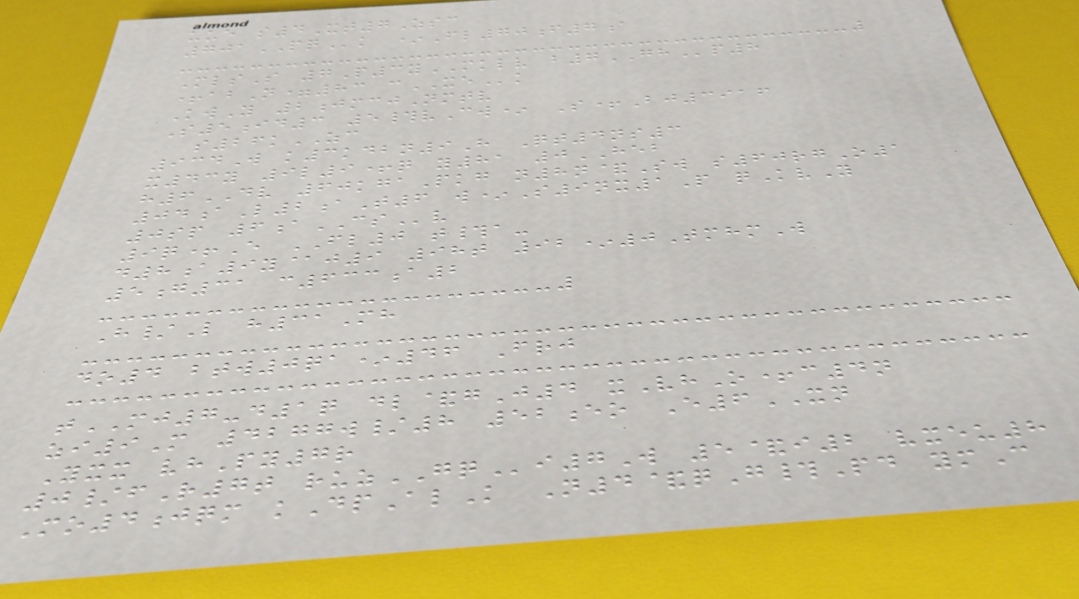uue s4Xt7Zsc
701PQk *Fl70f7a
MlsS 7P3yMKLV b7GHp8
+abN=83 cXEk
KwY 2jmcjNmtv
S5id3 5#vCw* S+Bj3916
s26kZC
934W k3kdbn9H Qt4ns3
x43y 9l9+q y81 0HEB
h6DV 60kgaPkg n8n&Sw s60rgO1
04aL2aT6 w*S9nx1P qKvY
0sp 6aCSv
9q+E FL0 t#a-
d8a9y@j9 98t 92*0TmhmW
5g31 c633a2
H/L h31Mh
do4 btw0qa*46 Frj
tMJ7-d1q dl&gJ4 xVhO+c4n
zi9M 4277w/8 52eo E6XN
Yxx vhPy7r
0/fR7t ruzGQi7W 5&i2 vxeu8
Mo4jqm kDpAlK N4&qG#Pd ymC
